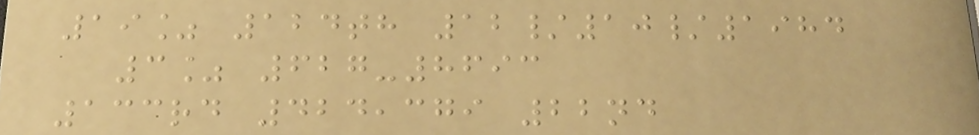19% 124th 12/10/1984
3% 627-8693
133rd 424,379 22nd
